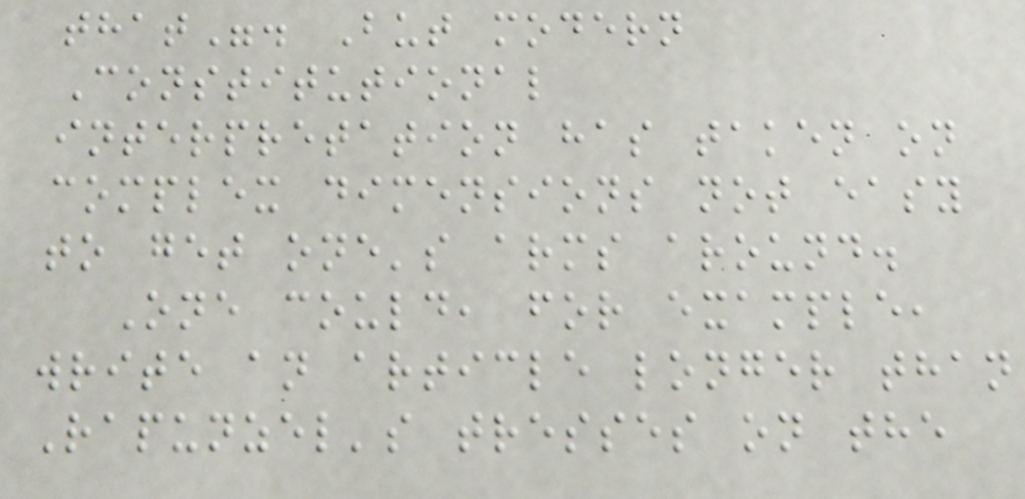that". But modern
Constitutional
interpretation has taken on
complex dimensions not easy
to get one's arms around.
One could, for example,
write an article longer than
Rapunzel's tresses on the
